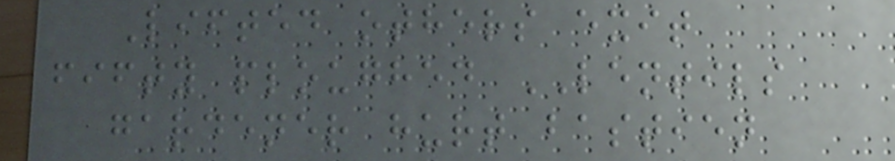Lifted others exit
fifty ploughed LENTILS
gardener hurt bastien
